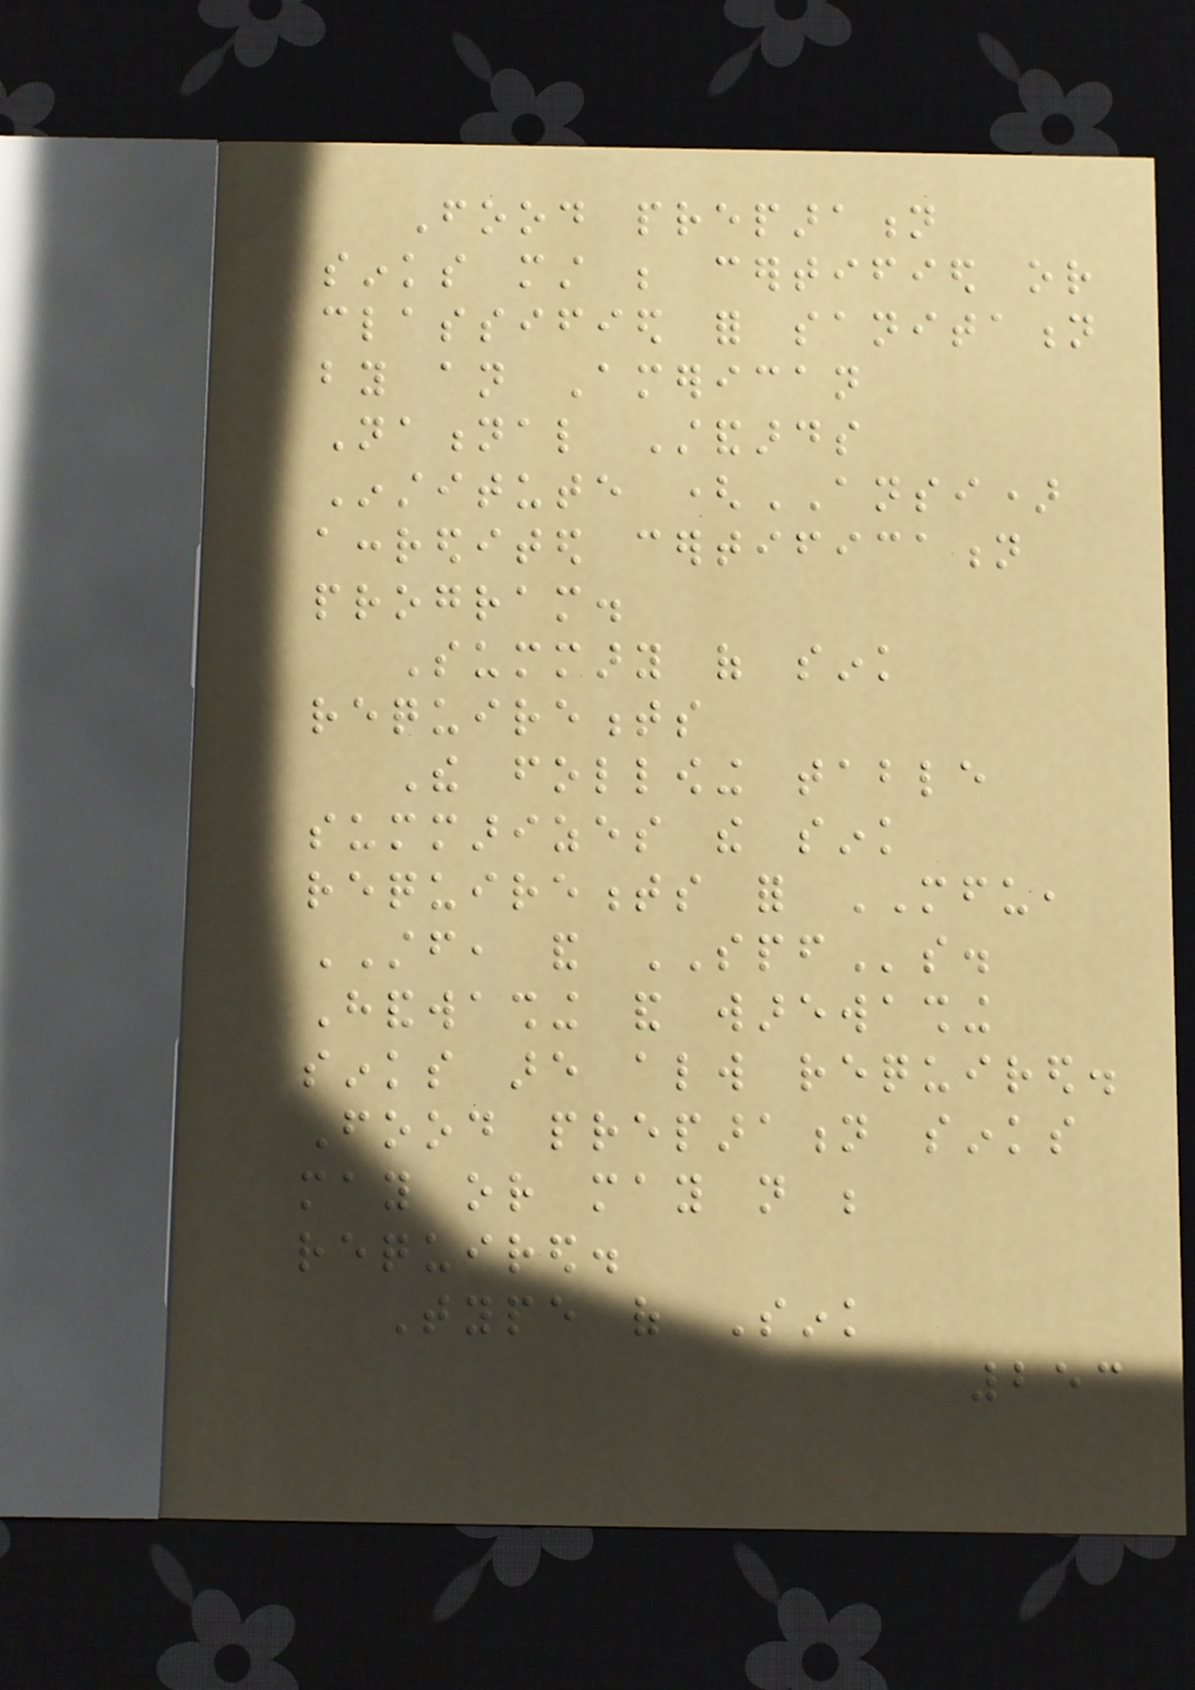Food preparation
sinks must be certified or
classified for sanitation
by an American
National Standards
Institute (ANSI)
accredited certification
program.
Summary of sink
requirements
The following table
summarizes the sink
requirements for MFU,
STF, and SPFs.
Handwashing and warewashing
sinks are always required.
Food preparation sinks
may or may not be
required.
Type of Sink
253
